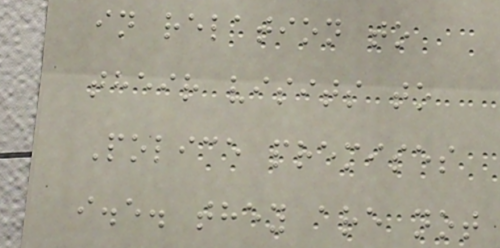in relation to
their visits to
Police premises
i.e. they are not
